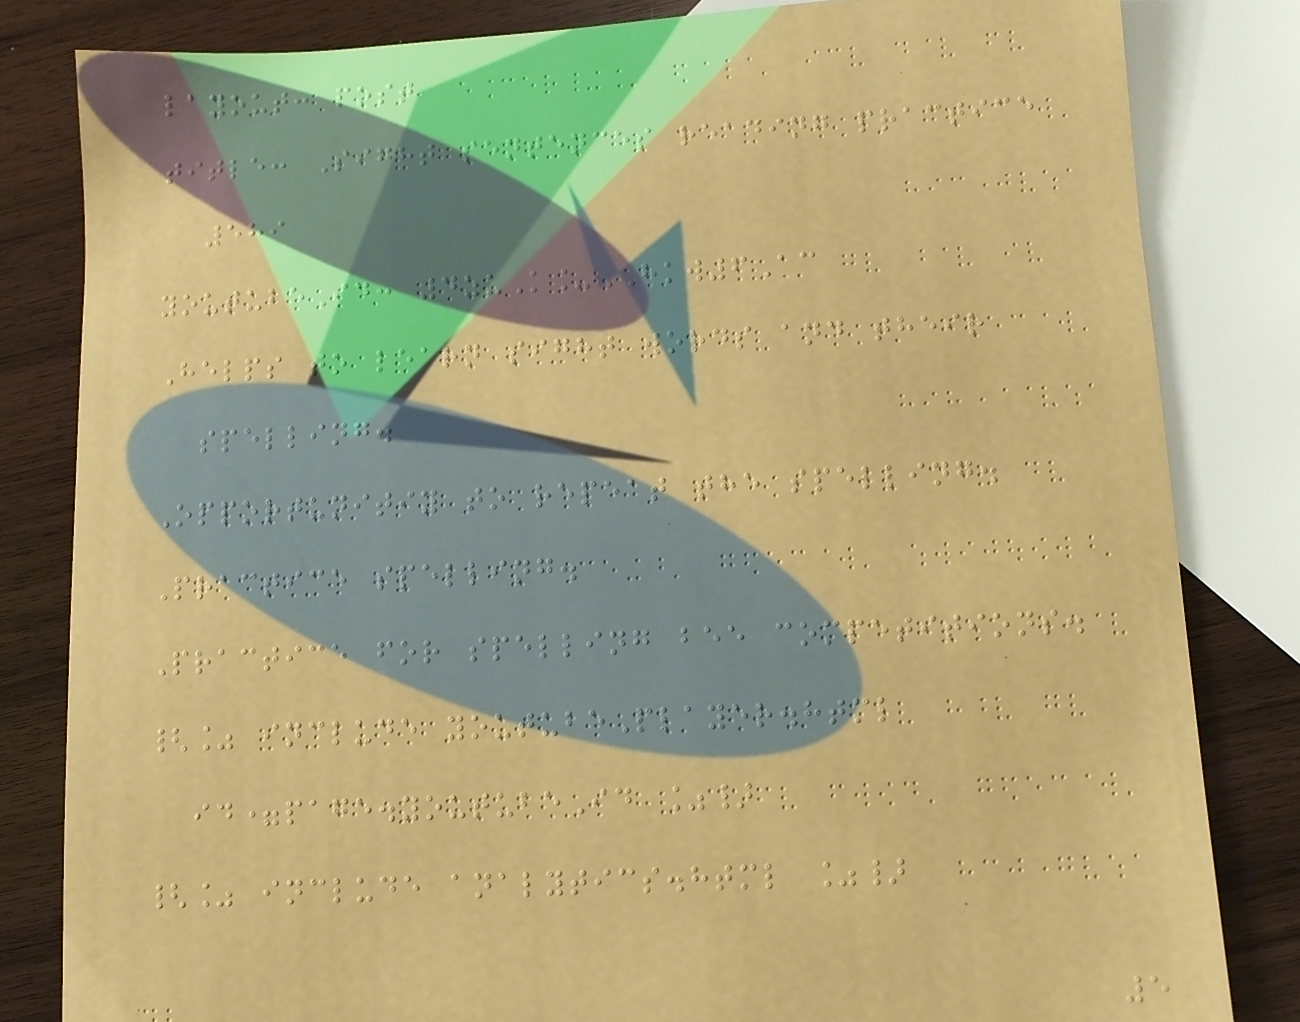layout: post
title: Sight sentences reading practice
589
youtubeId: 4zuK_HKW6Ac
Helps to learn sight words and their
spelling.
Opportunitiy to repeat the spelling.
Practice spelling.
Practice for spelling bee competitions.
{% include youtubePlayer.html
id=page.youtubeId %}
{% include analytics.html %}
5
